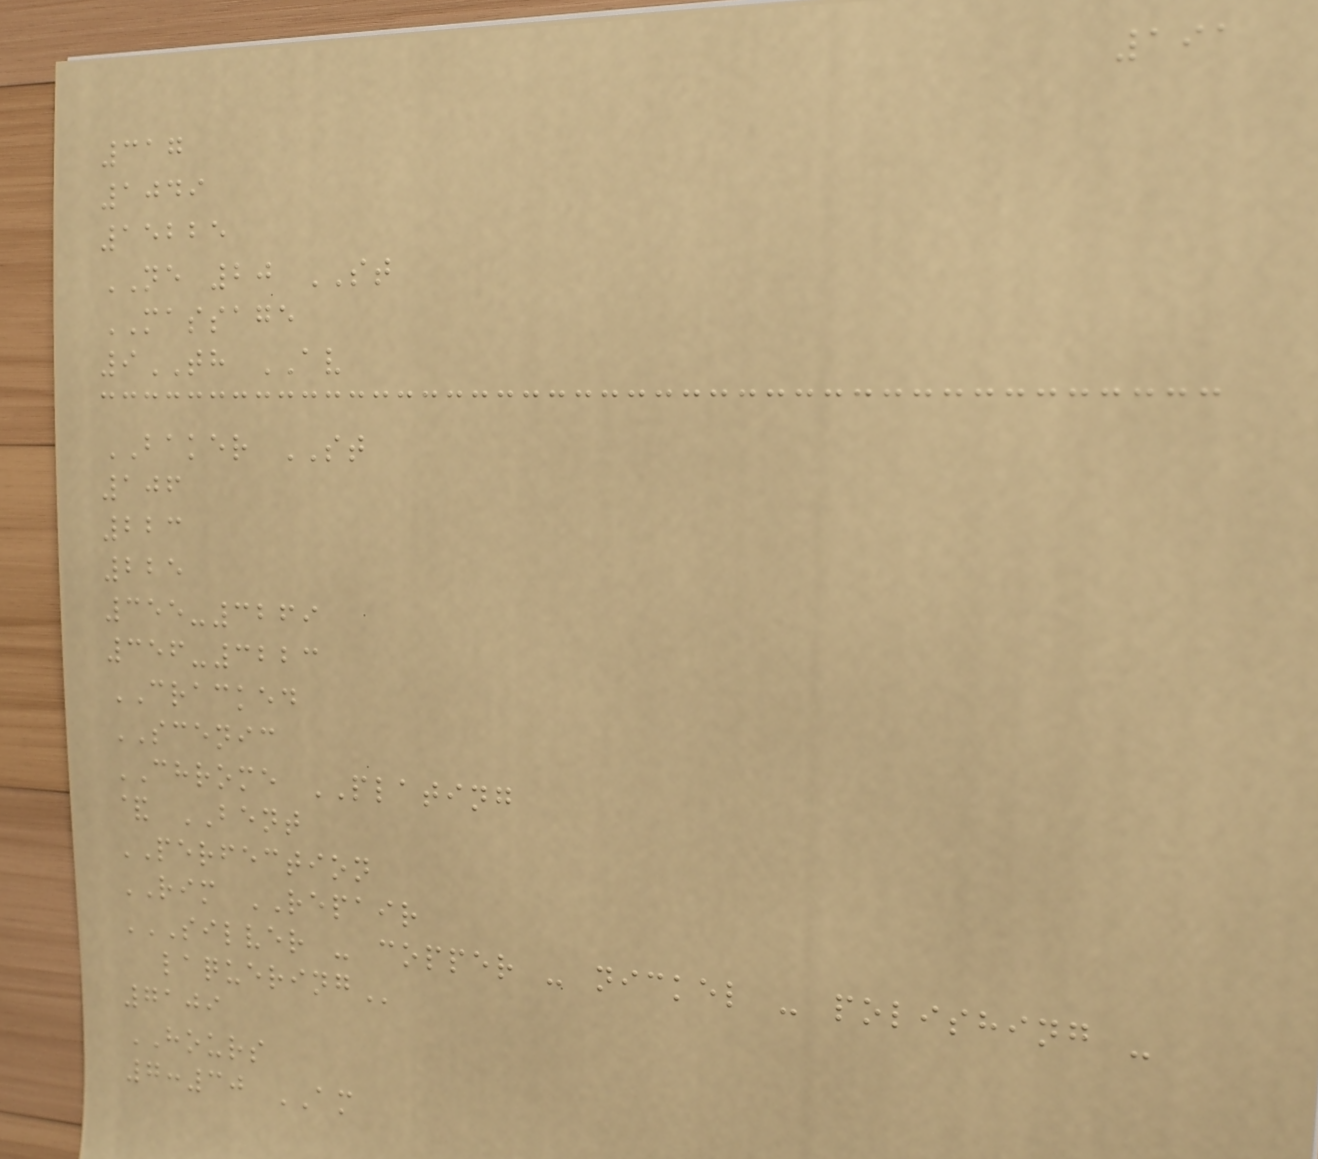191
317
1049
15225
NE 20 ST
MASSAGE
9TH AV
BAKER ST
106
223
225
355-3269
356-3223
CRACKED
SCENIC
CHROME PLATING
& BENT
PERFECTION
RIM REPAIR
SILVER - COPPER - NICKEL - POLISHING -
LAQUERING
7109
HOURS
7:30 AM
